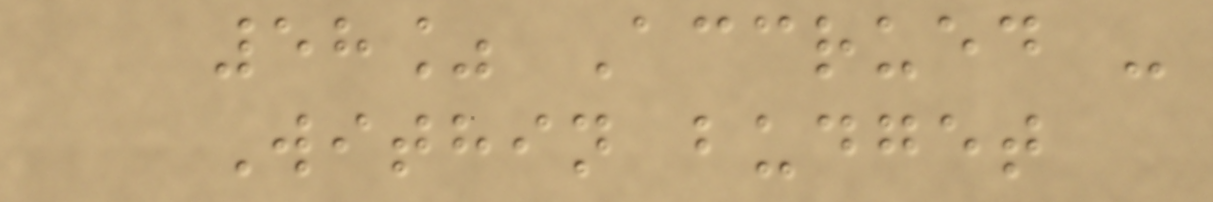58% Accrued -
Within budget
